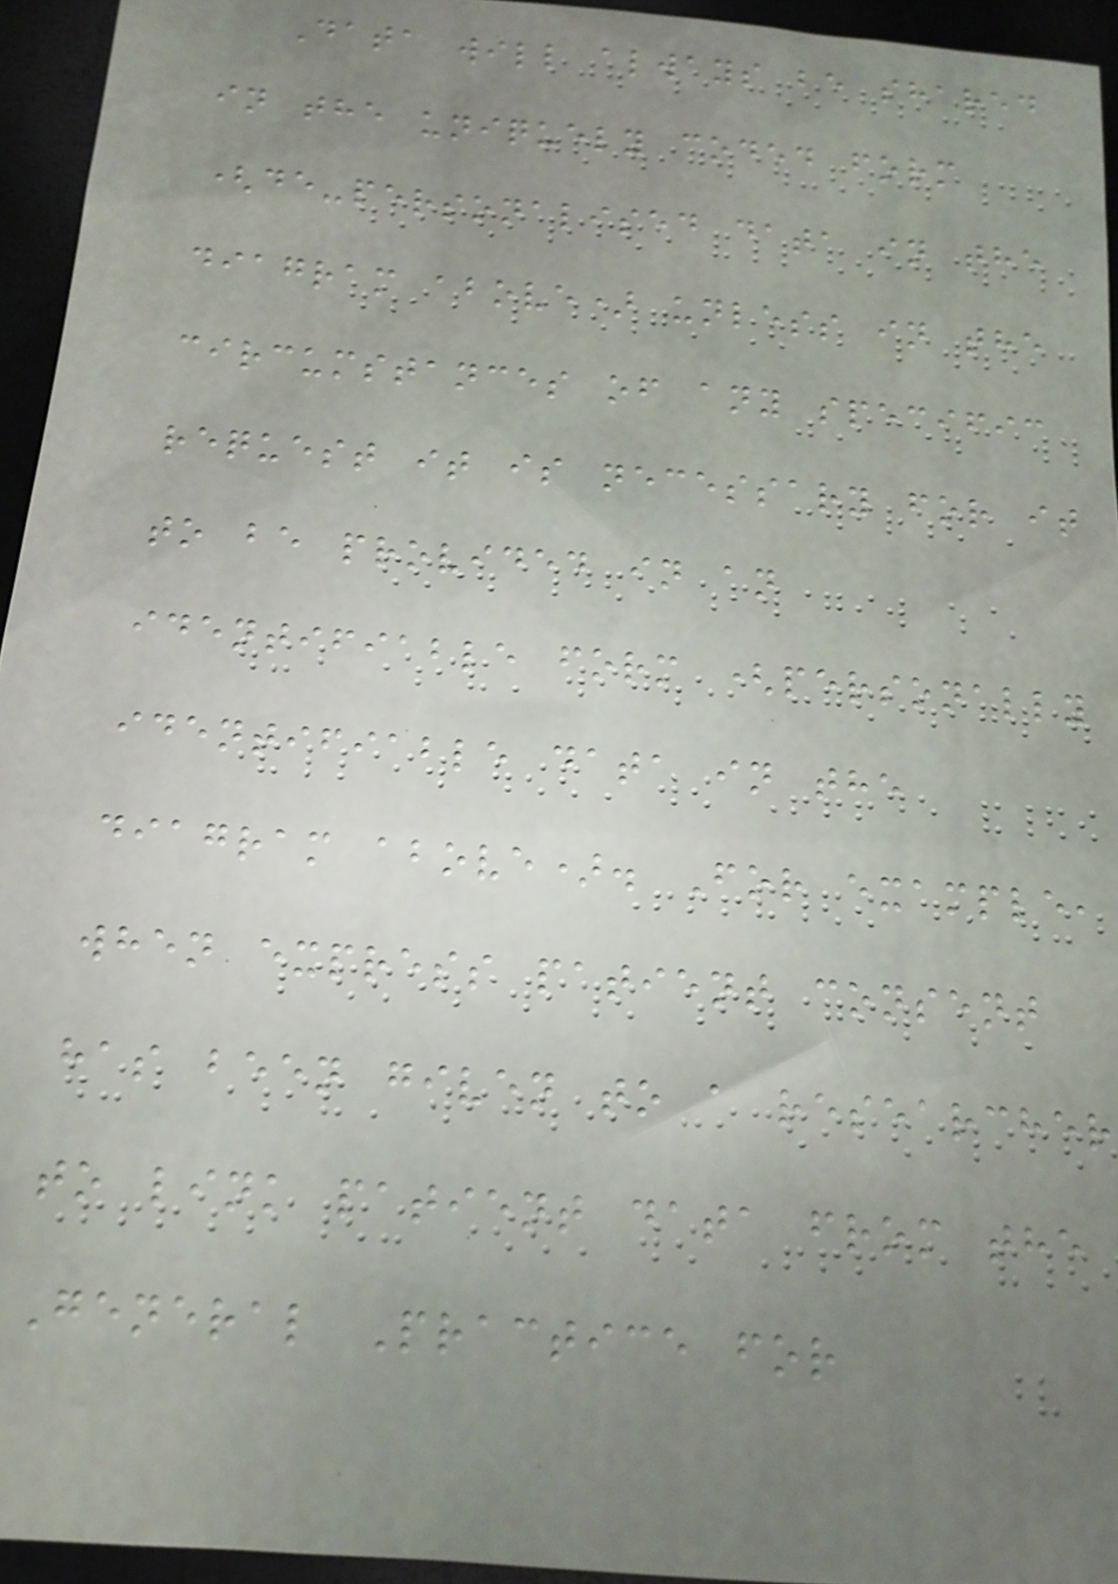Data will always be shared
in the uniquely coded form
(de-personalised data in the
diagram above) unless in the
circumstances of any specific
request it is necessary for it
to be provided in an
identifiable form (personally
identifiable data in the
diagram above). For example,
when express patient consent
has been given to a researcher
to link patient data from the
General Practice for
